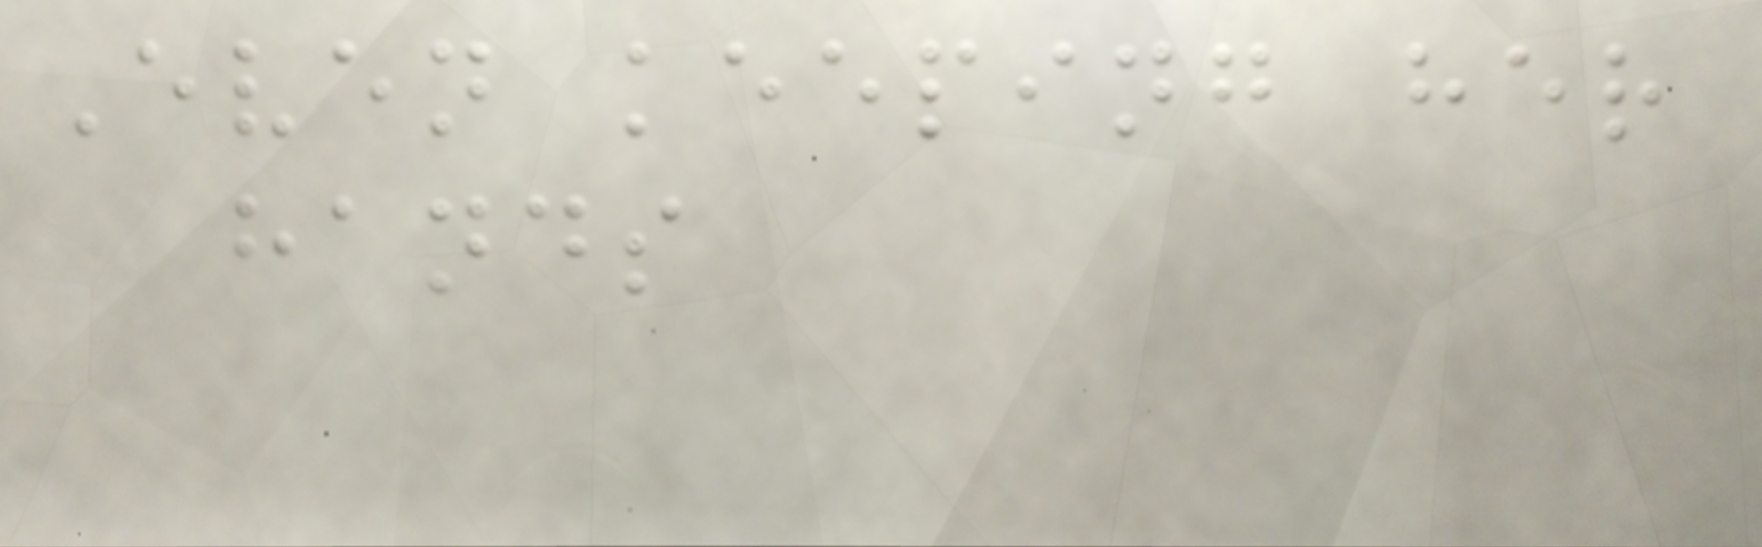Even keeping her
hands
